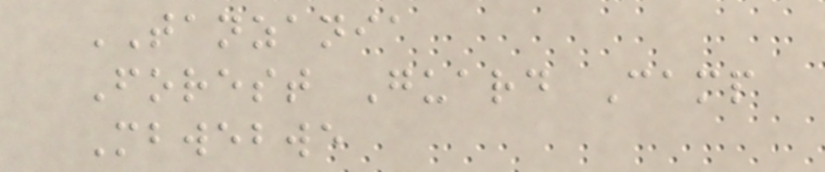TANZANIA
Forest Guard Camp
Mbwebwe
